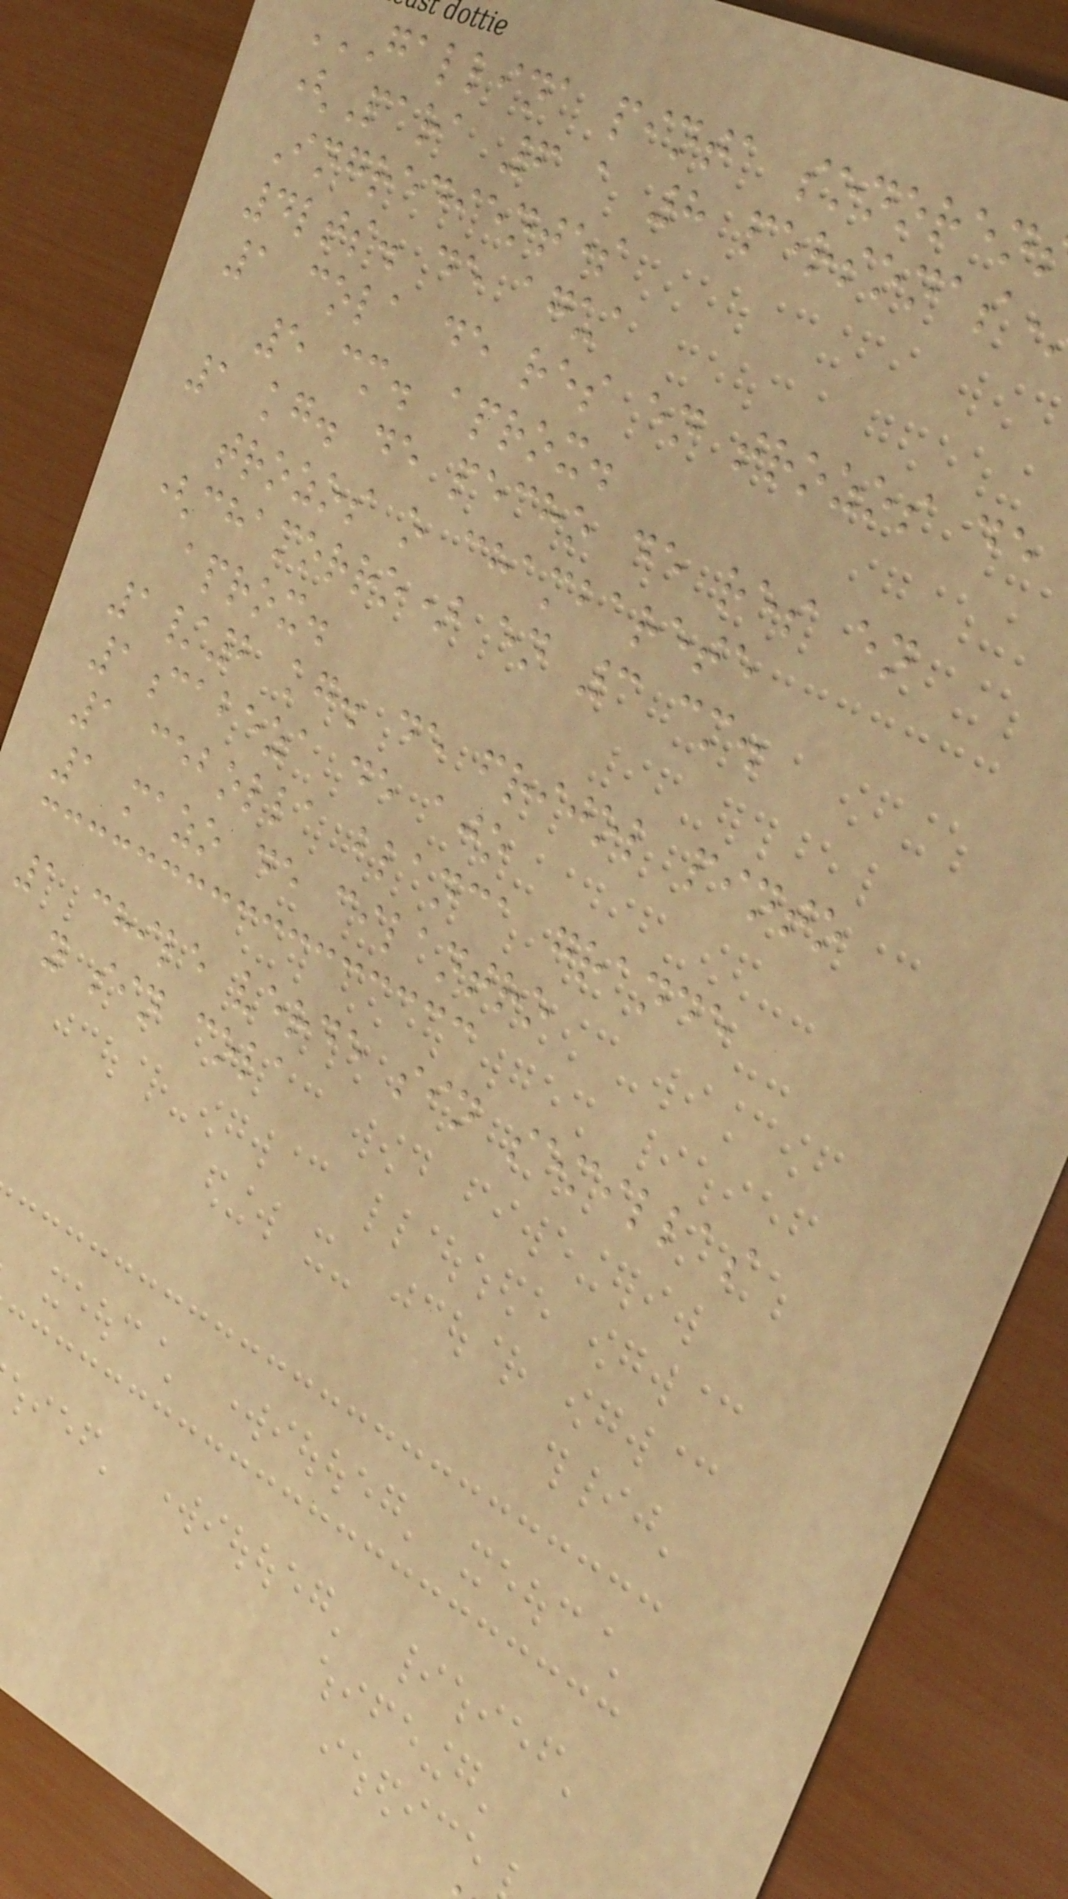(Para 6 a 8 personas
Ingredientes
4lts. de agua
1 cola de res en trozos de
5 cm. aprox.
1 kg. de pecho de res en
trozos o chambarete
(chamorro) en 3 cm.
aprox.
1/2 kg. de frijol pinto
1cabeza de ajo
1 cebolla blanca grande
1 mazo de cilantro
1 chile verde sin semillas
y sin cola
